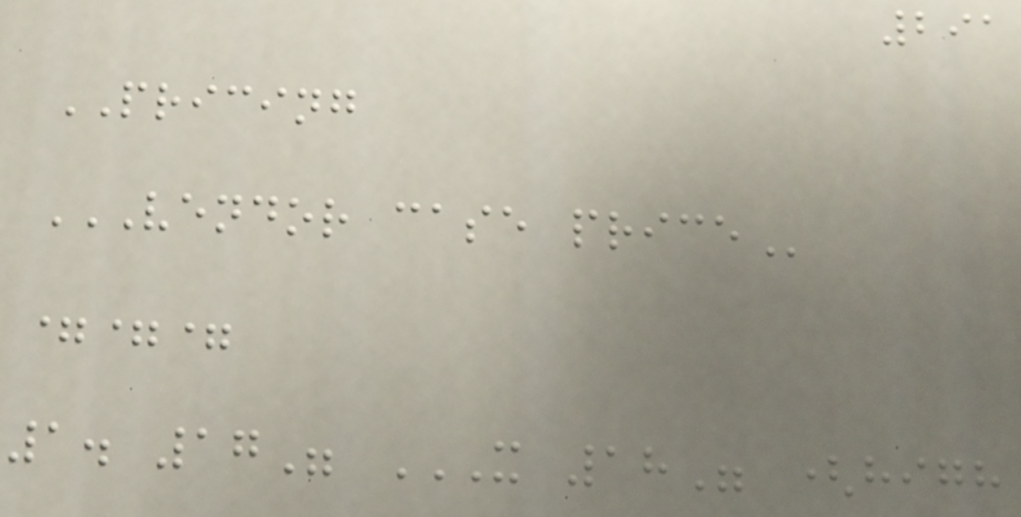291
PRICING
VENDOR CASE PRICE
===
1. 17" X 18" (HIGH
